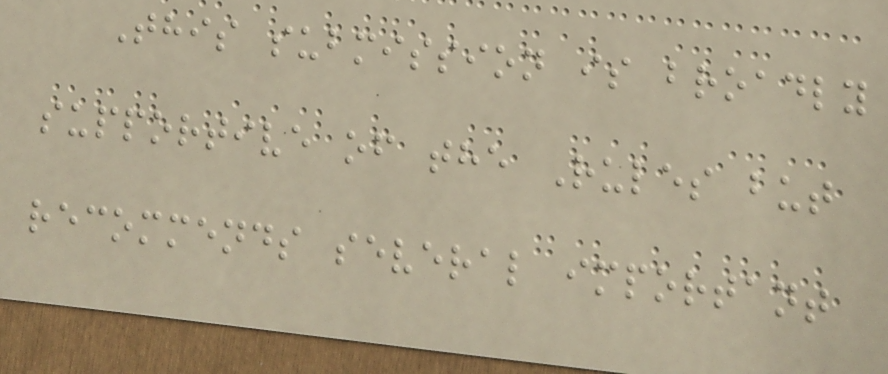This submission is broadly
supportive of the Rules but
recommends several important
